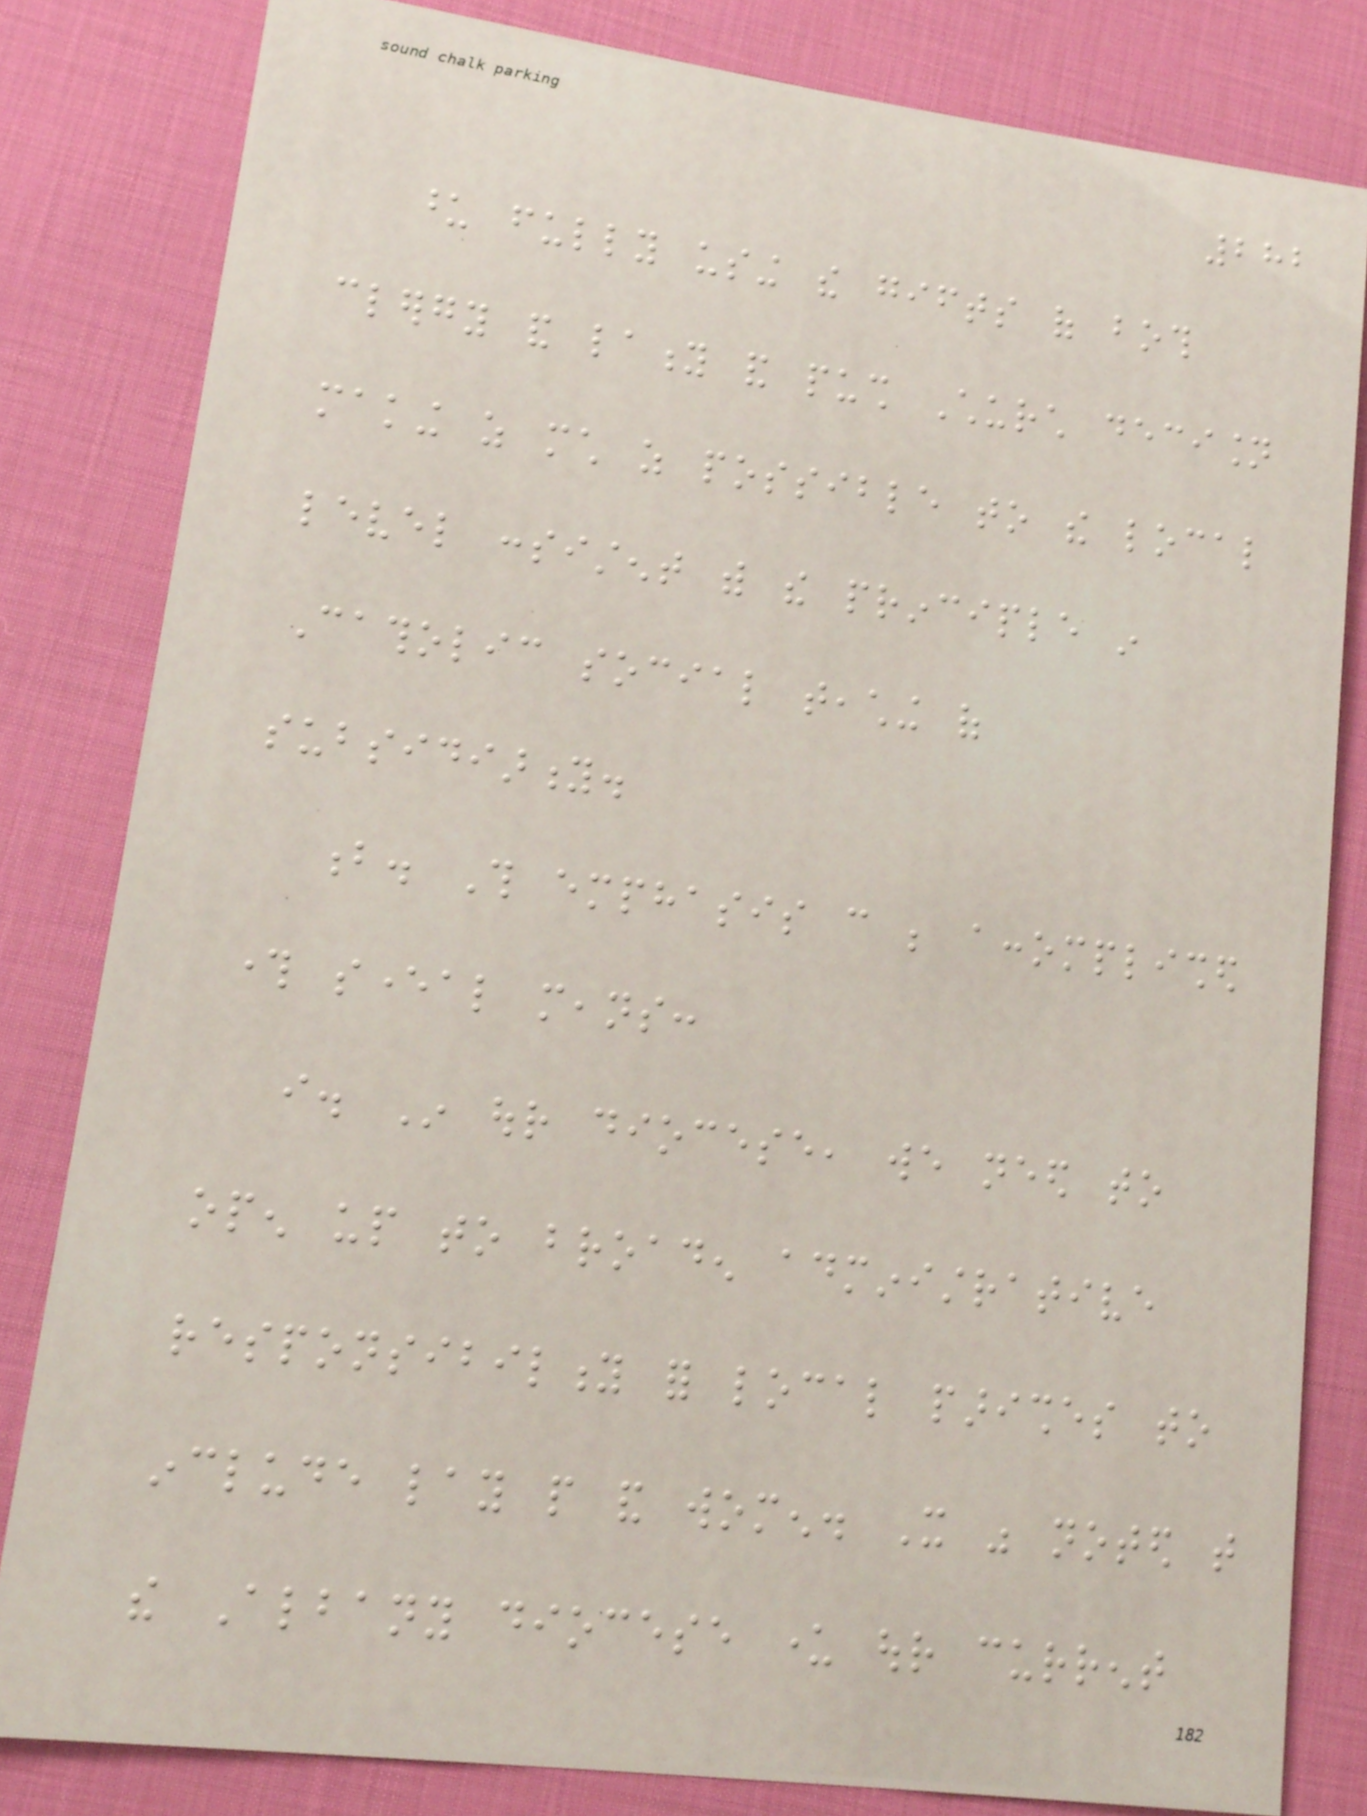282
upon fully using the gifts of both
clergy and laity and push Church decision
making as much as possible to the local
level consistent with the principle in
Catholic social teaching of
subsidiarity.
b. This emphasis can be accomplished
through several means:
i. In our diocese, we need to
open up to broaden administrative
responsibility for local parishes to
include lay people and women. It was noted that
the Albany diocese under our current
